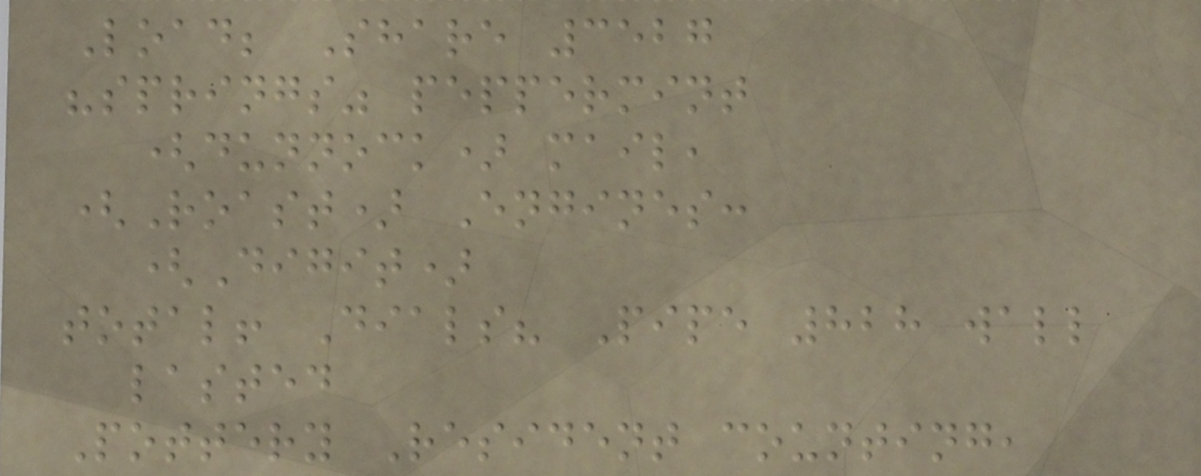Load; Share 3527
"springs" peppermint
(dunnock) mail,
(Roast) Engines:
(Digit)
total! Dials? Pipe 828 wall
lasted
Pottery Resident counting,
